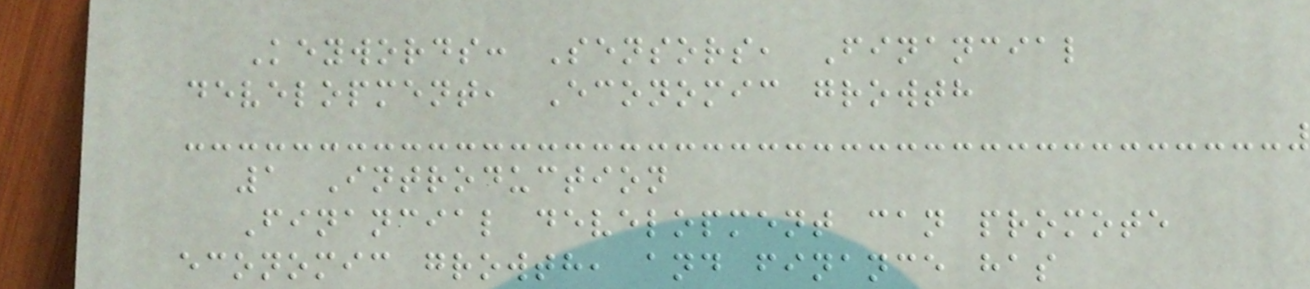Keywords: Sensors, Financial
development, Economic growth
1 Introduction
Financial development can promote
economic growth, and finance has
